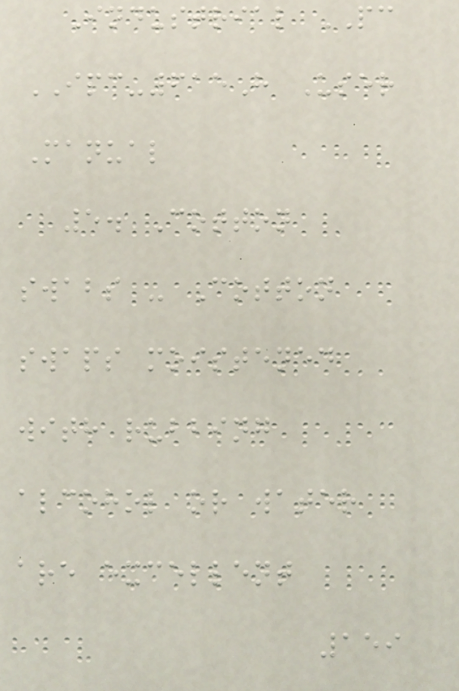Industrial PC
IPC-615H User
Manual
5. Cotton
swabs - Cotton
swaps moistened
with rubbing
alcohol or water
are excellent
159
